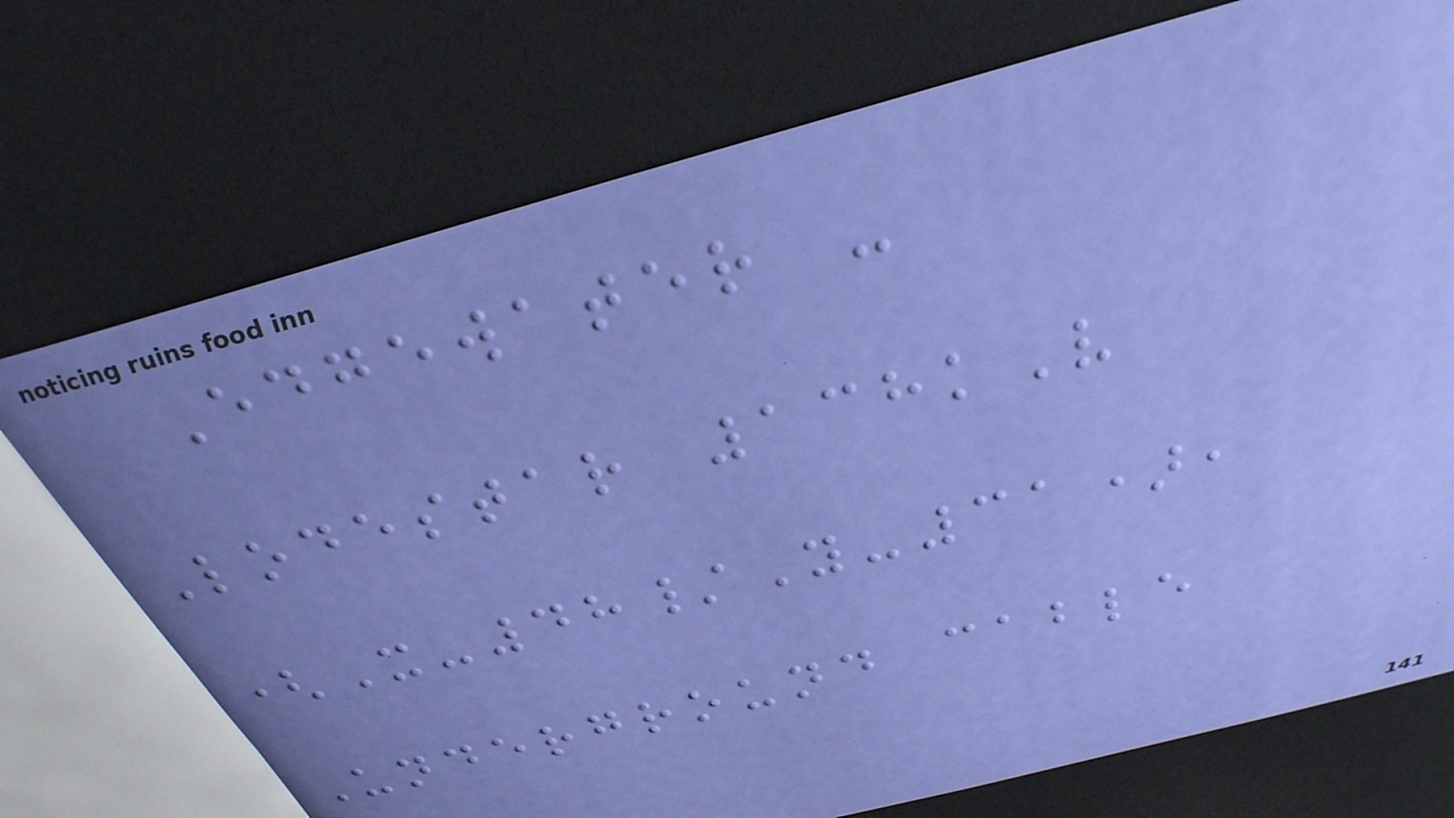Edgewater -
Lodestar 138kV
(X-48/Y-31),
Underground cable
